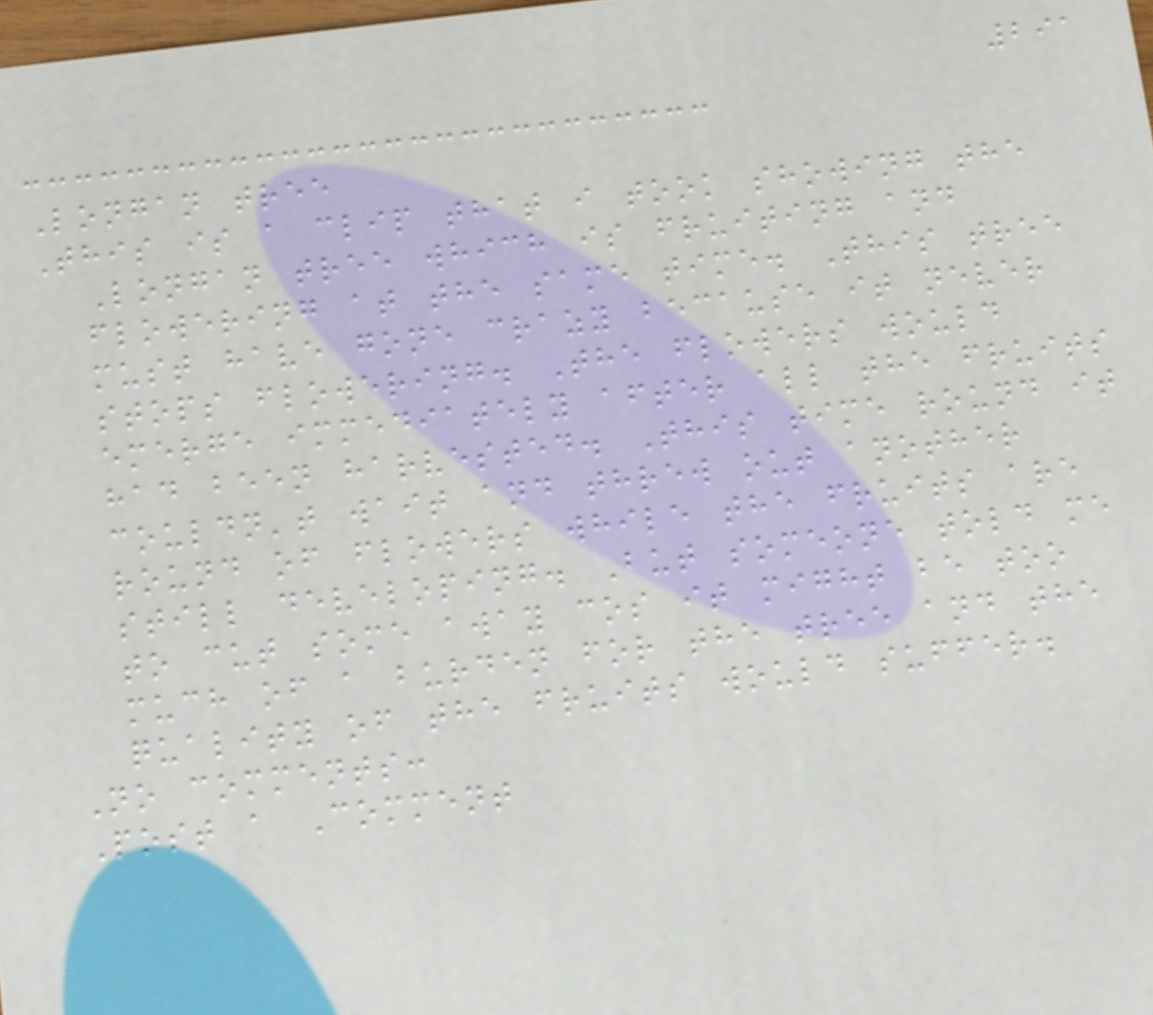291
Longan tree
This is a clip that i took showing the
Longan tree which is fruiting and
flowering at the same time. This tree
must have gone crazy because it never
stops flowering. The flowers would
emerge immediately after all the fruits
had been harvested. This time round it
couldn't wait and threw out another
round of flowers while the fruits are
still developing. But someone told me
to cut some away cos it might be too
much of a burden for the tree and the
quality of the fruits would suffer.
No comments:
Post a Comment
